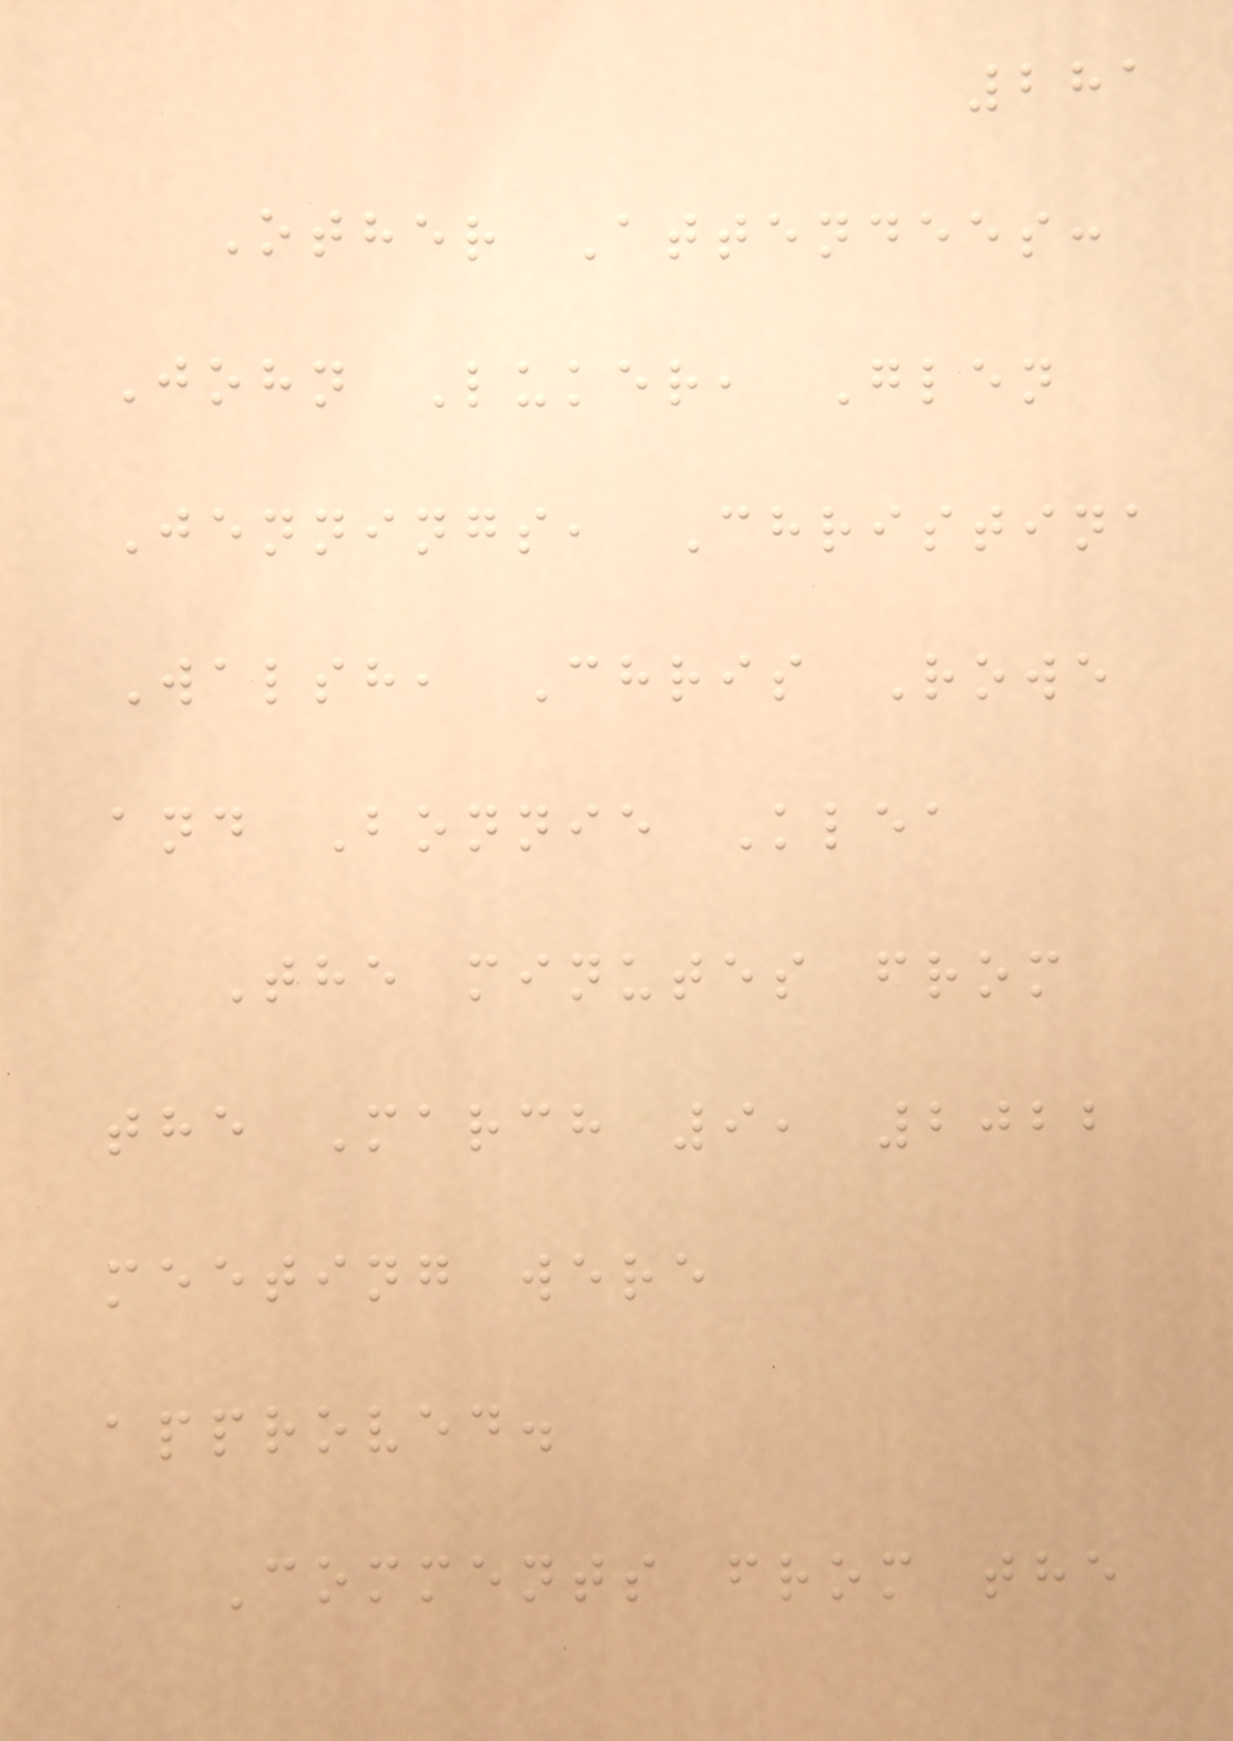281
Other Attendees:
John Luker, Glen
Jennings, Christina
Walsh, Chris Rowe
and Bonnie Klea
The minutes from
the March 9, 2022
meeting were
approved.
Comments from the
